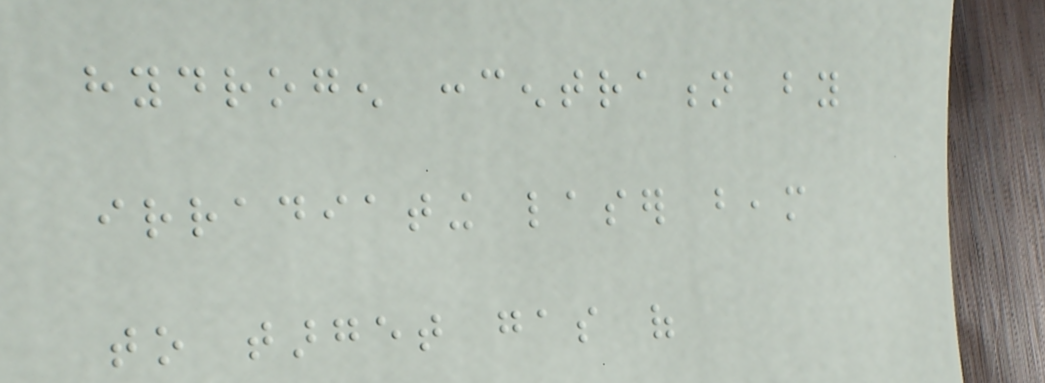hydrogen concentration by
irradiating laser beam
to target gas of
